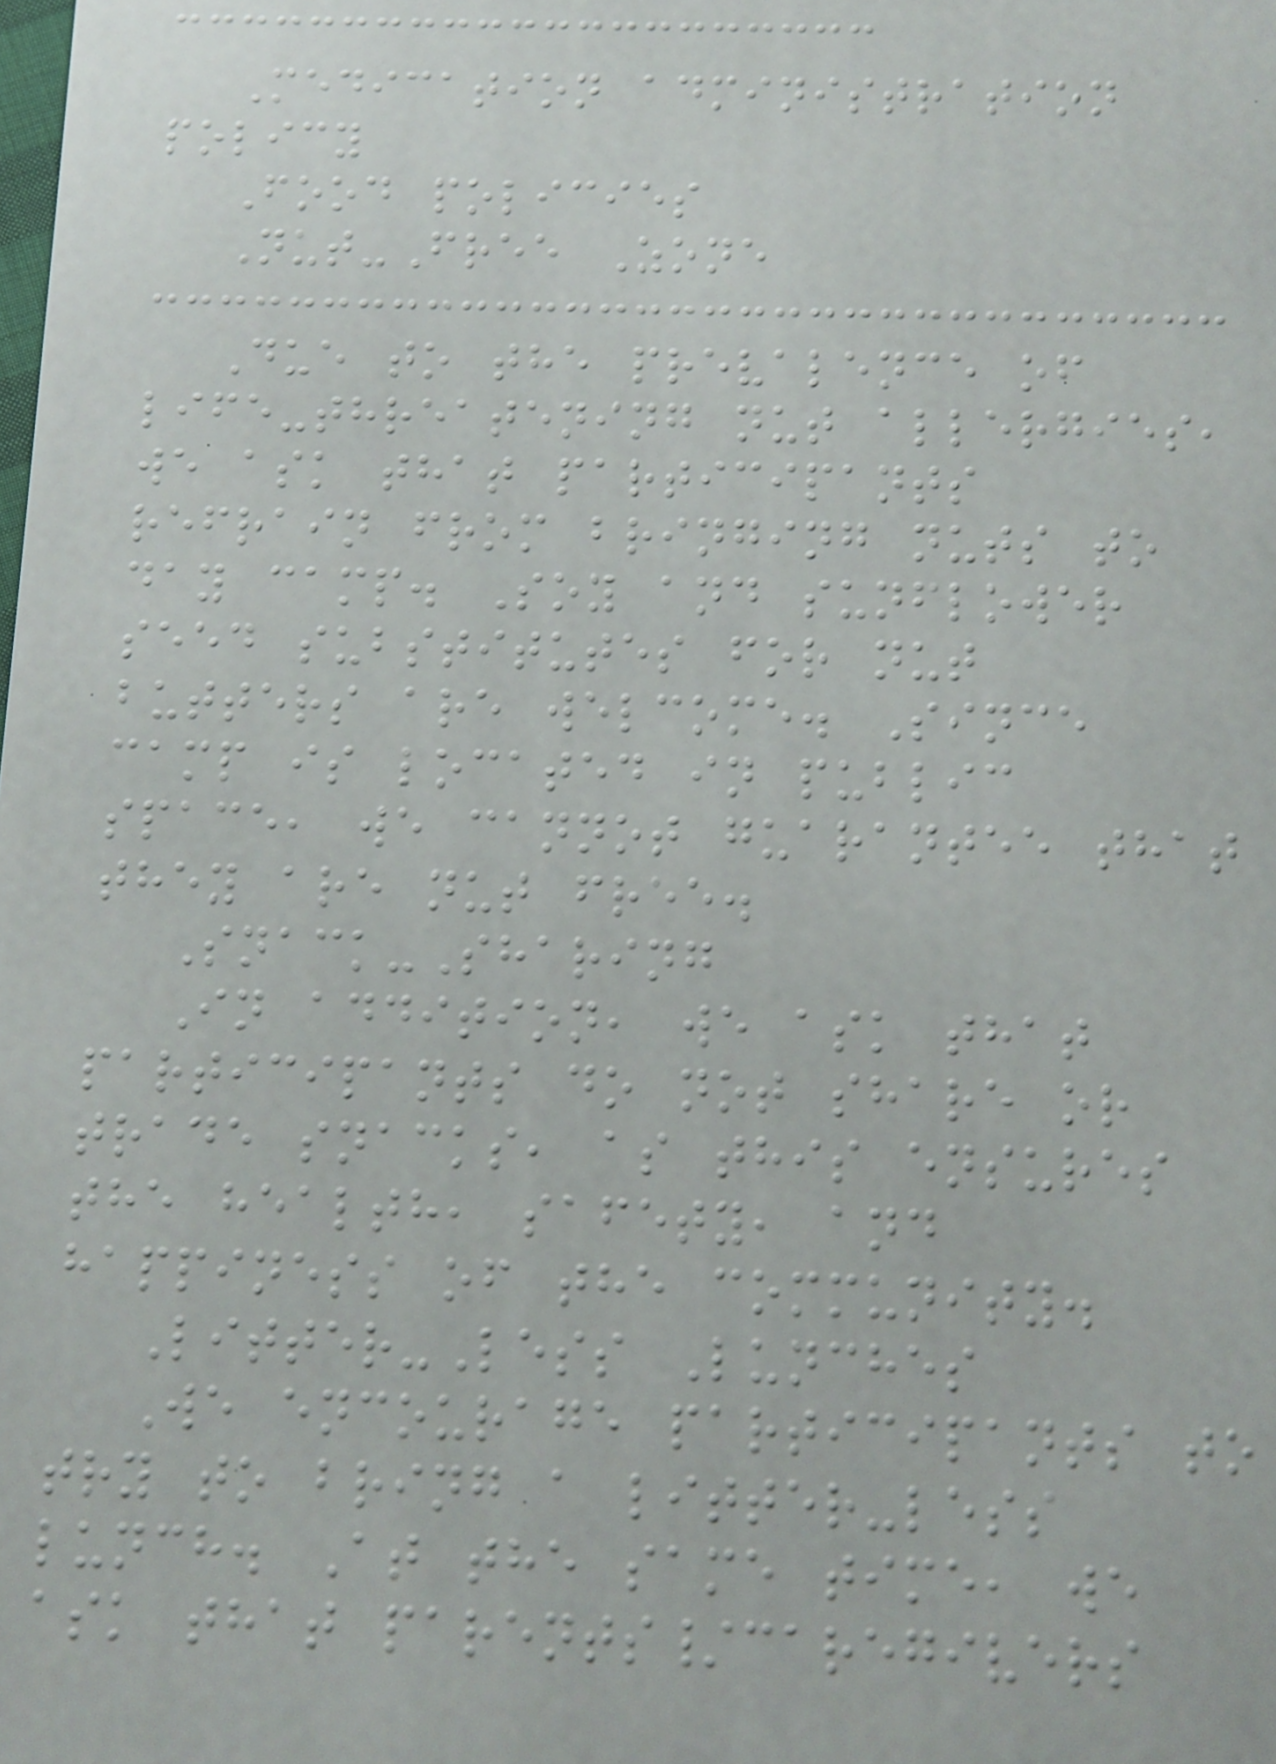Medication administration
policy
Food policies
Nut-Free Zone
Due to the prevalence of
life-threatening nut allergies,
we ask that participants
refrain from bringing nuts to
day camp. Soy and sunflower
seed substitutes for nut
butters are welcome. Since
camp is located in public
space, we cannot guarantee that
they are nut free.
Snack-Sharing
In addition, we ask that
participants do not share or
trade snacks, as this ensures
the health, safety, and
happiness of the community.
Litter-Less Lunches
We encourage participants to
try to bring a litter-less
lunch. At the same time, we
ask that parents/caregivers
